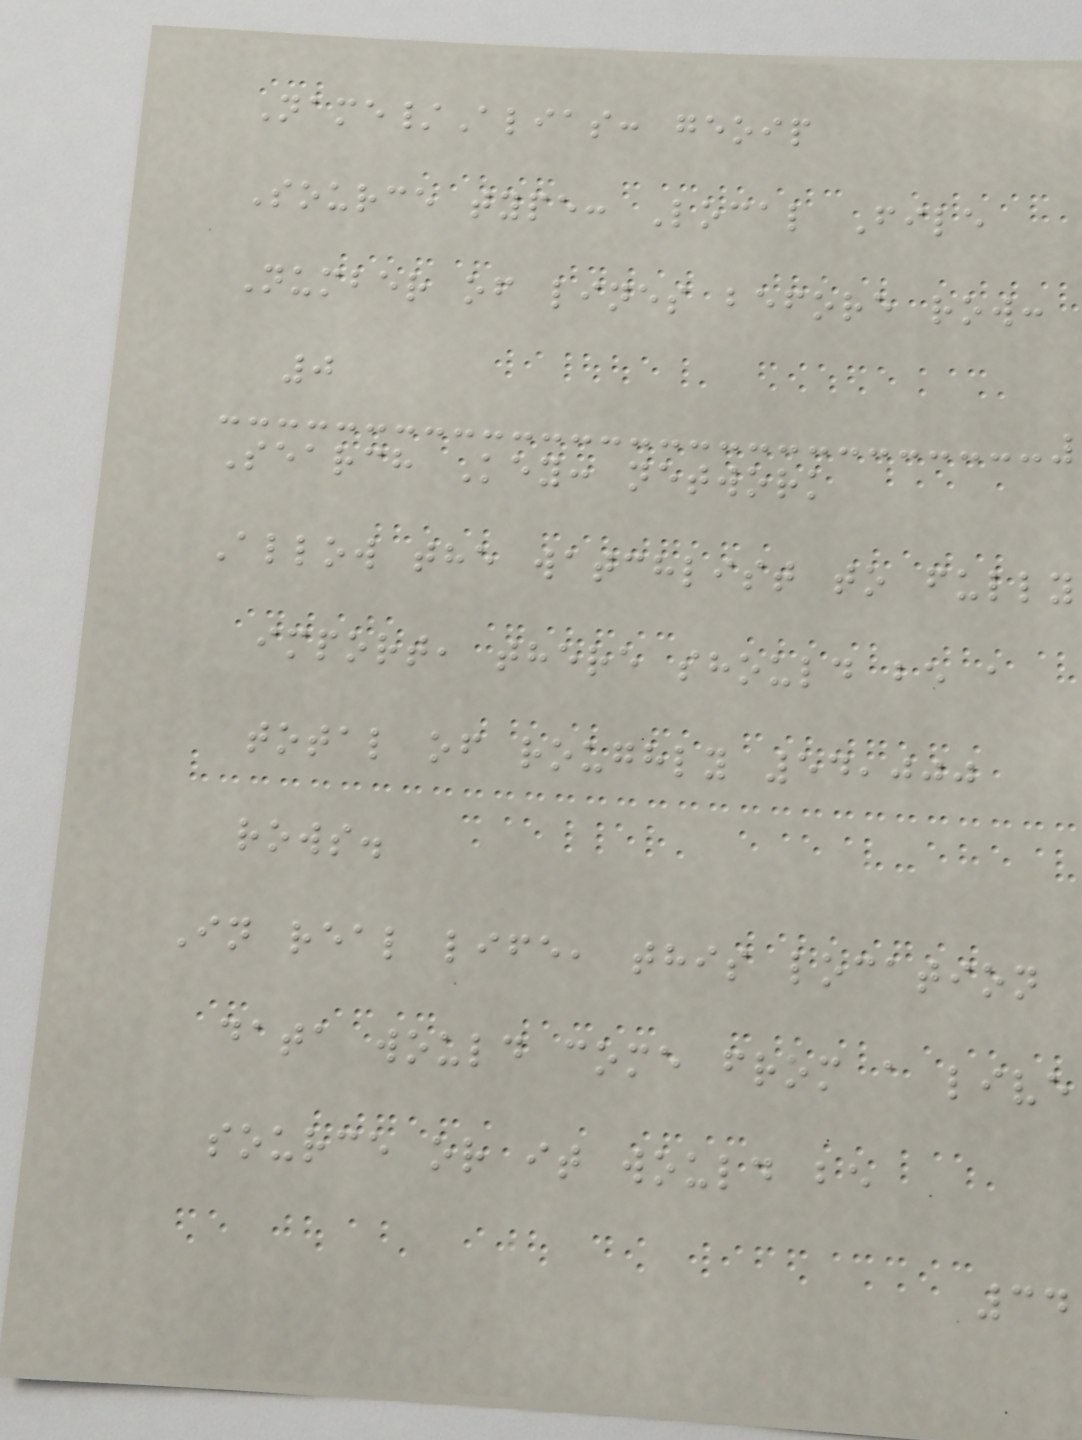Name/Alias: geoip
Source type: Local File
Number of lines before row:
0
Search Key: network
Allow the watchlist to fully
import, there should be a
total of roughly 54,000
rows.
In real life, this location
data would come from a live
source or it would be
34
